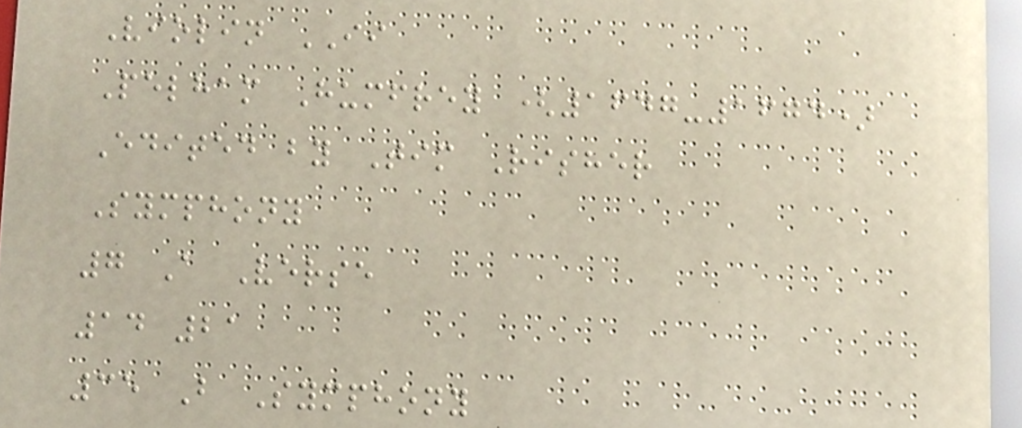Violin II
Pelham Humfrey (1647-1674)
Edited by Tim Risher
Symphony
7 A Verse
14 21
35 B Symphony
